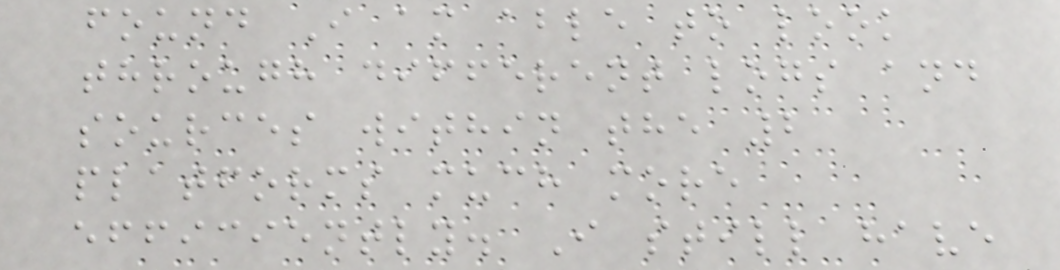found I am able to look
through different logs and
sources within the 2
platforms much more
efficiently. I still have
